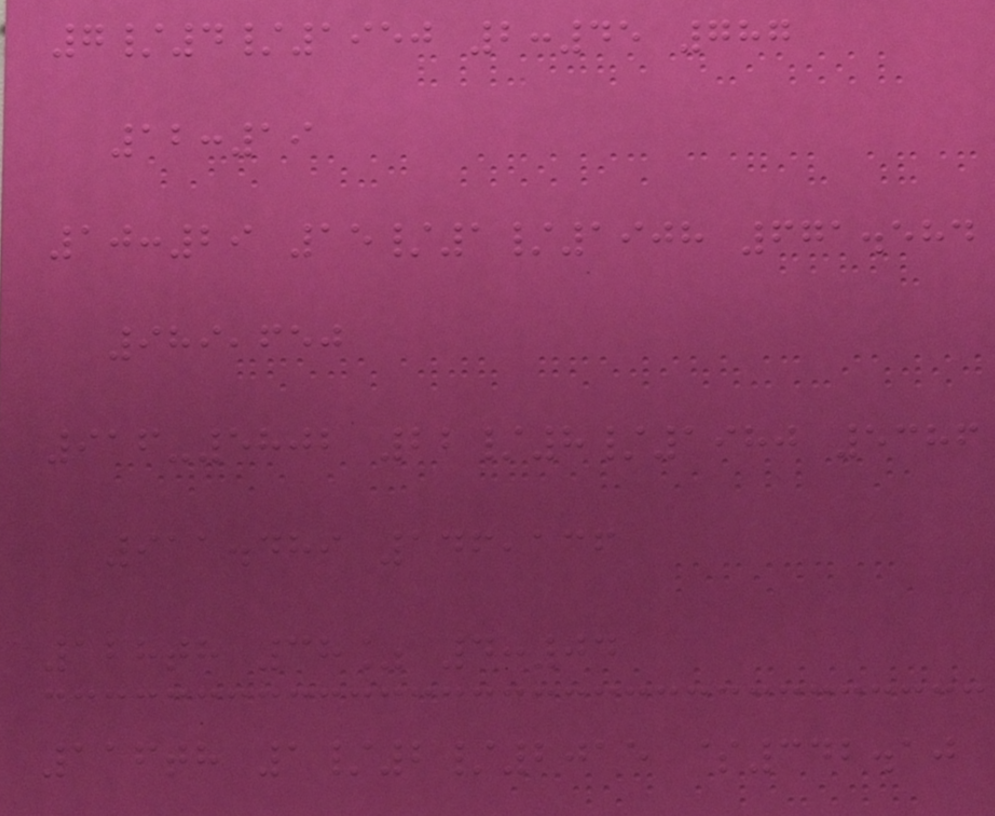7/4/1950 2:45 787
12:19
10:29 15/1/1908 671.584
989,650
916-5802 22/8/1980 5386
911.489 146,136
128th 38% 4:04
116th 1/2/2015 $342.10
